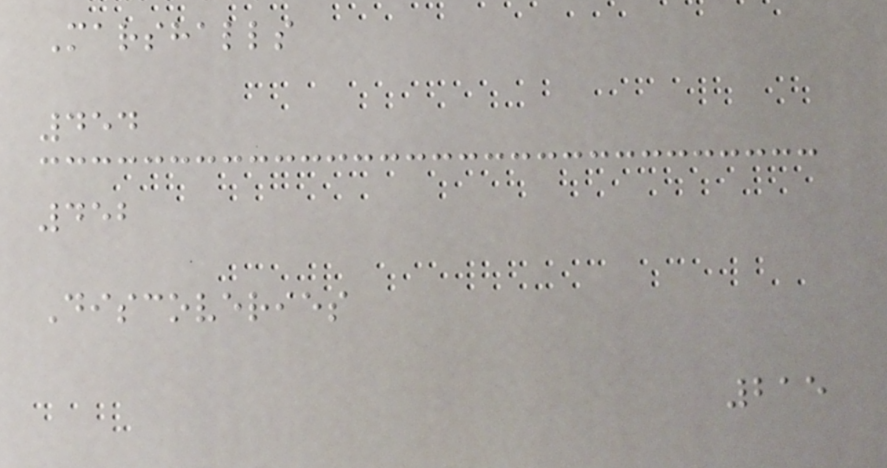Marshalls
454
452
Discoveries
215
